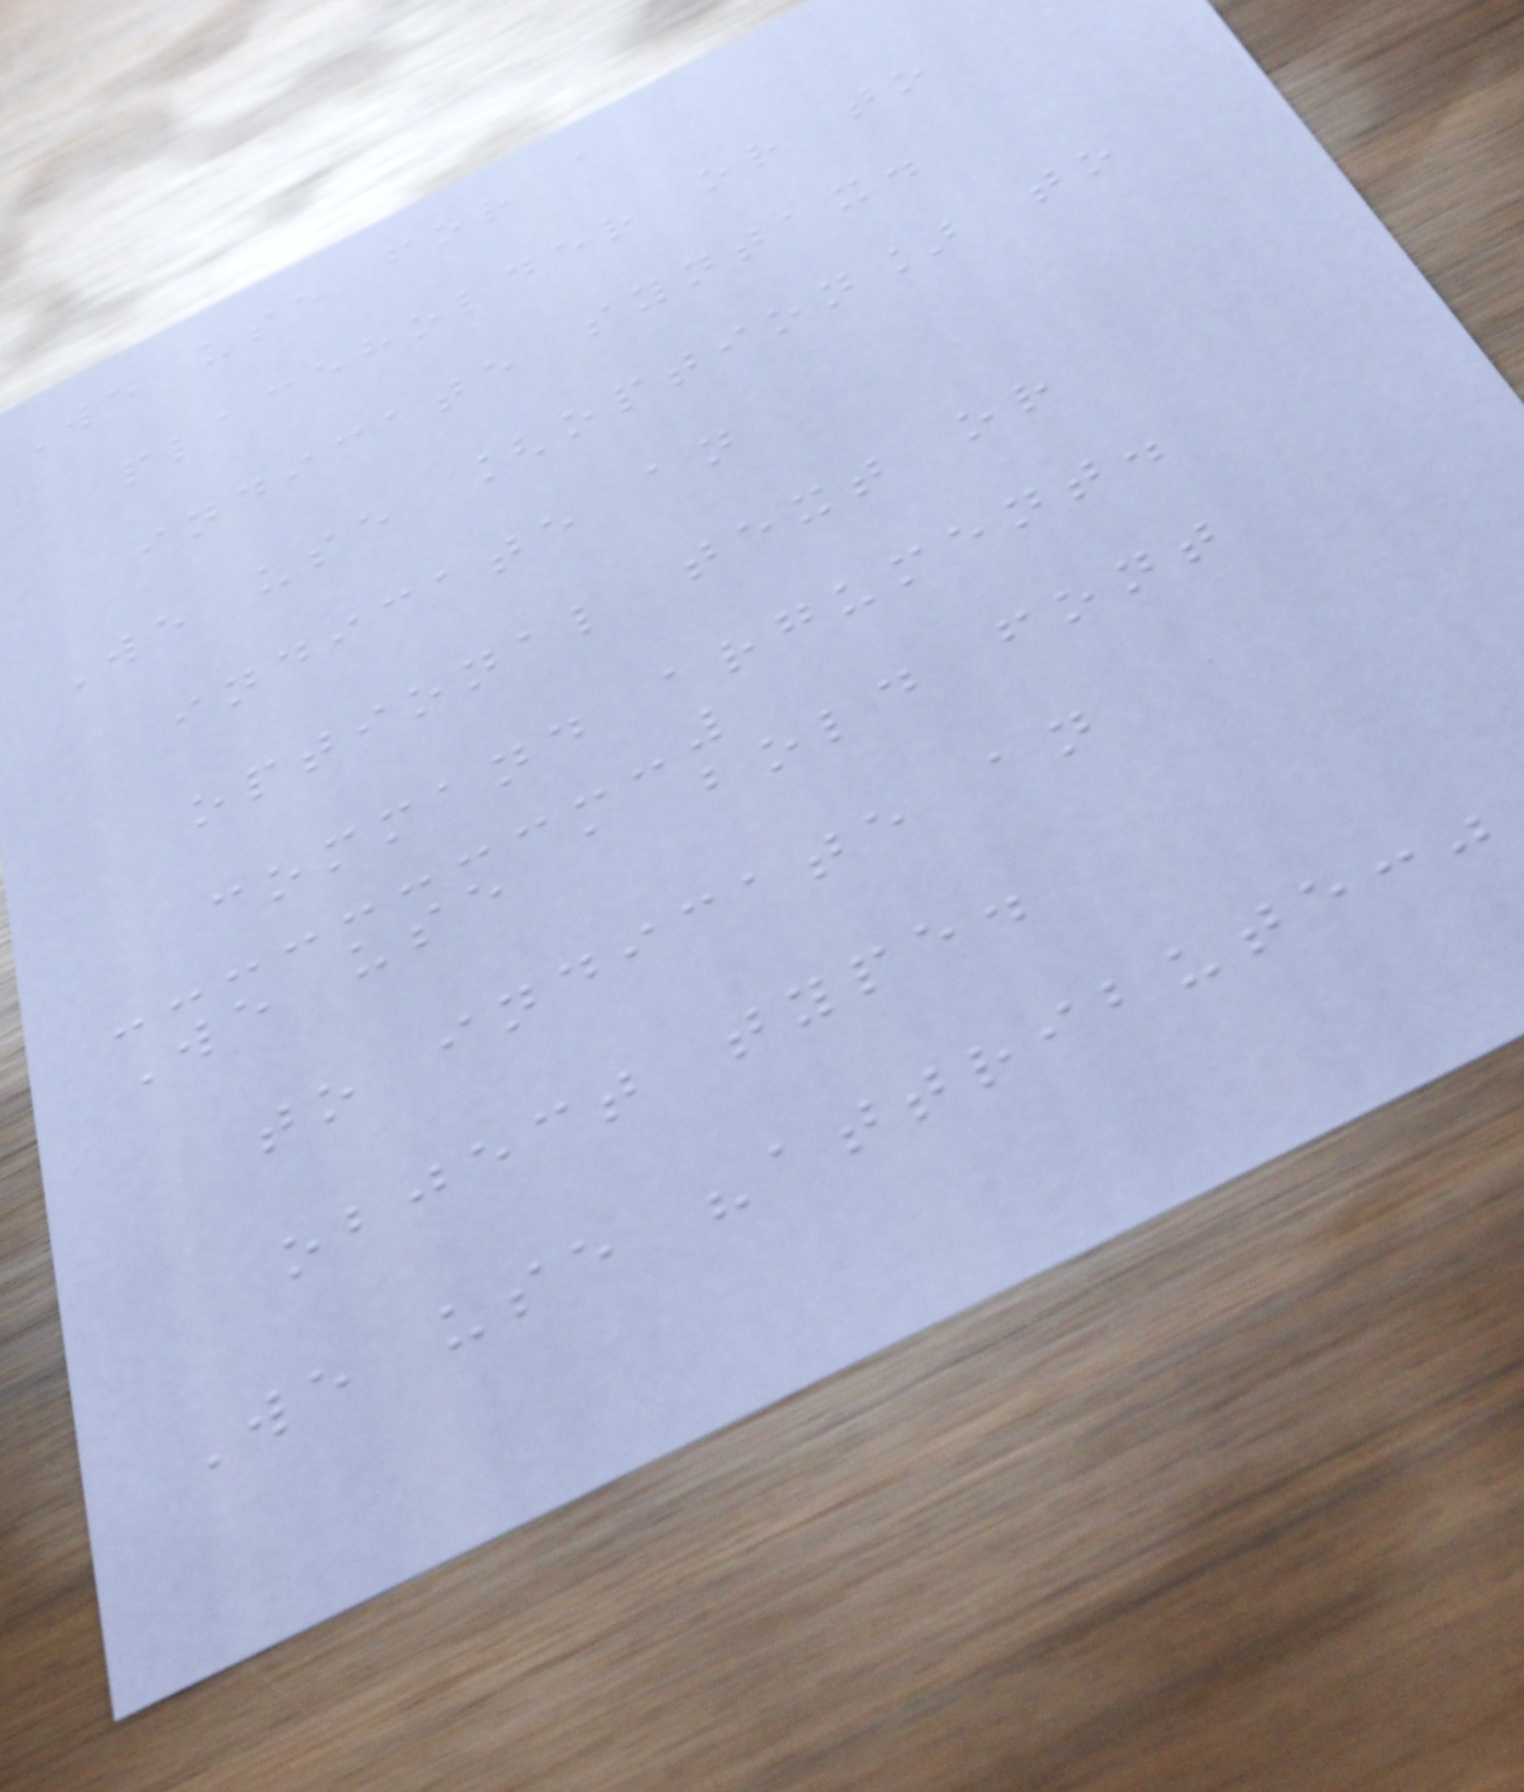We use for a
placeholder or to
indicate syntax.
We use [option] to
indicate an
optional text or
command argument.
We use a bold font
to indicate an
object type.
We use "attribute:"
